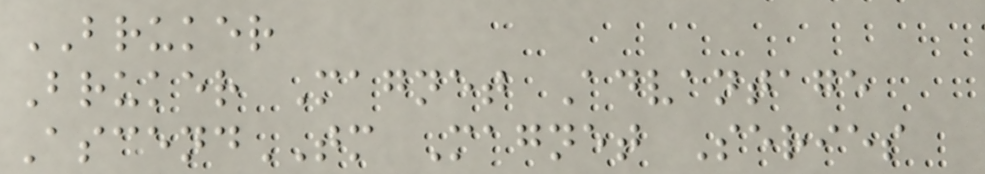BRUKER
Bruker Magnet Advantage
AscendTM Magnet Series
